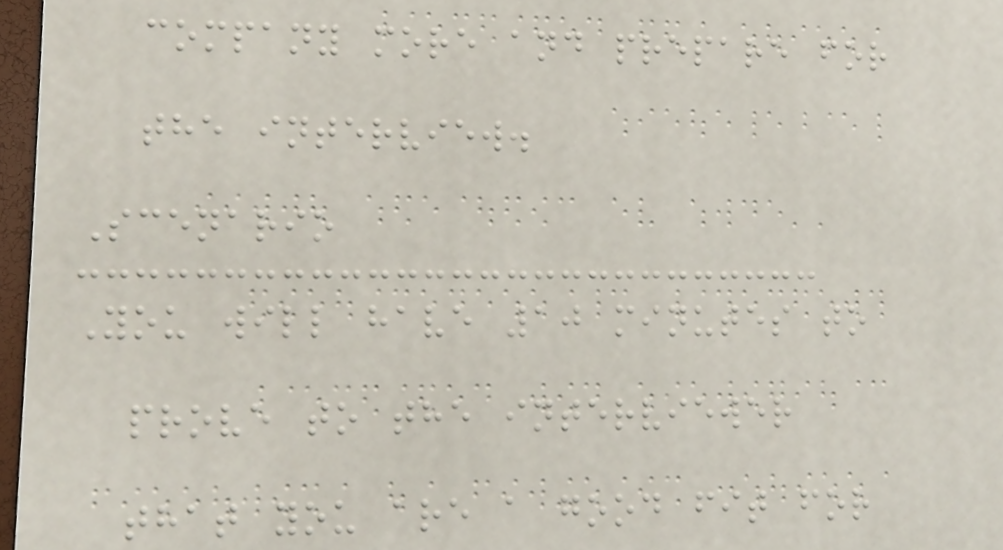company more and prepare for
the interview.
Scenario
You will have 10 minutes to
prove to the interviewer
that you are a good fit for
